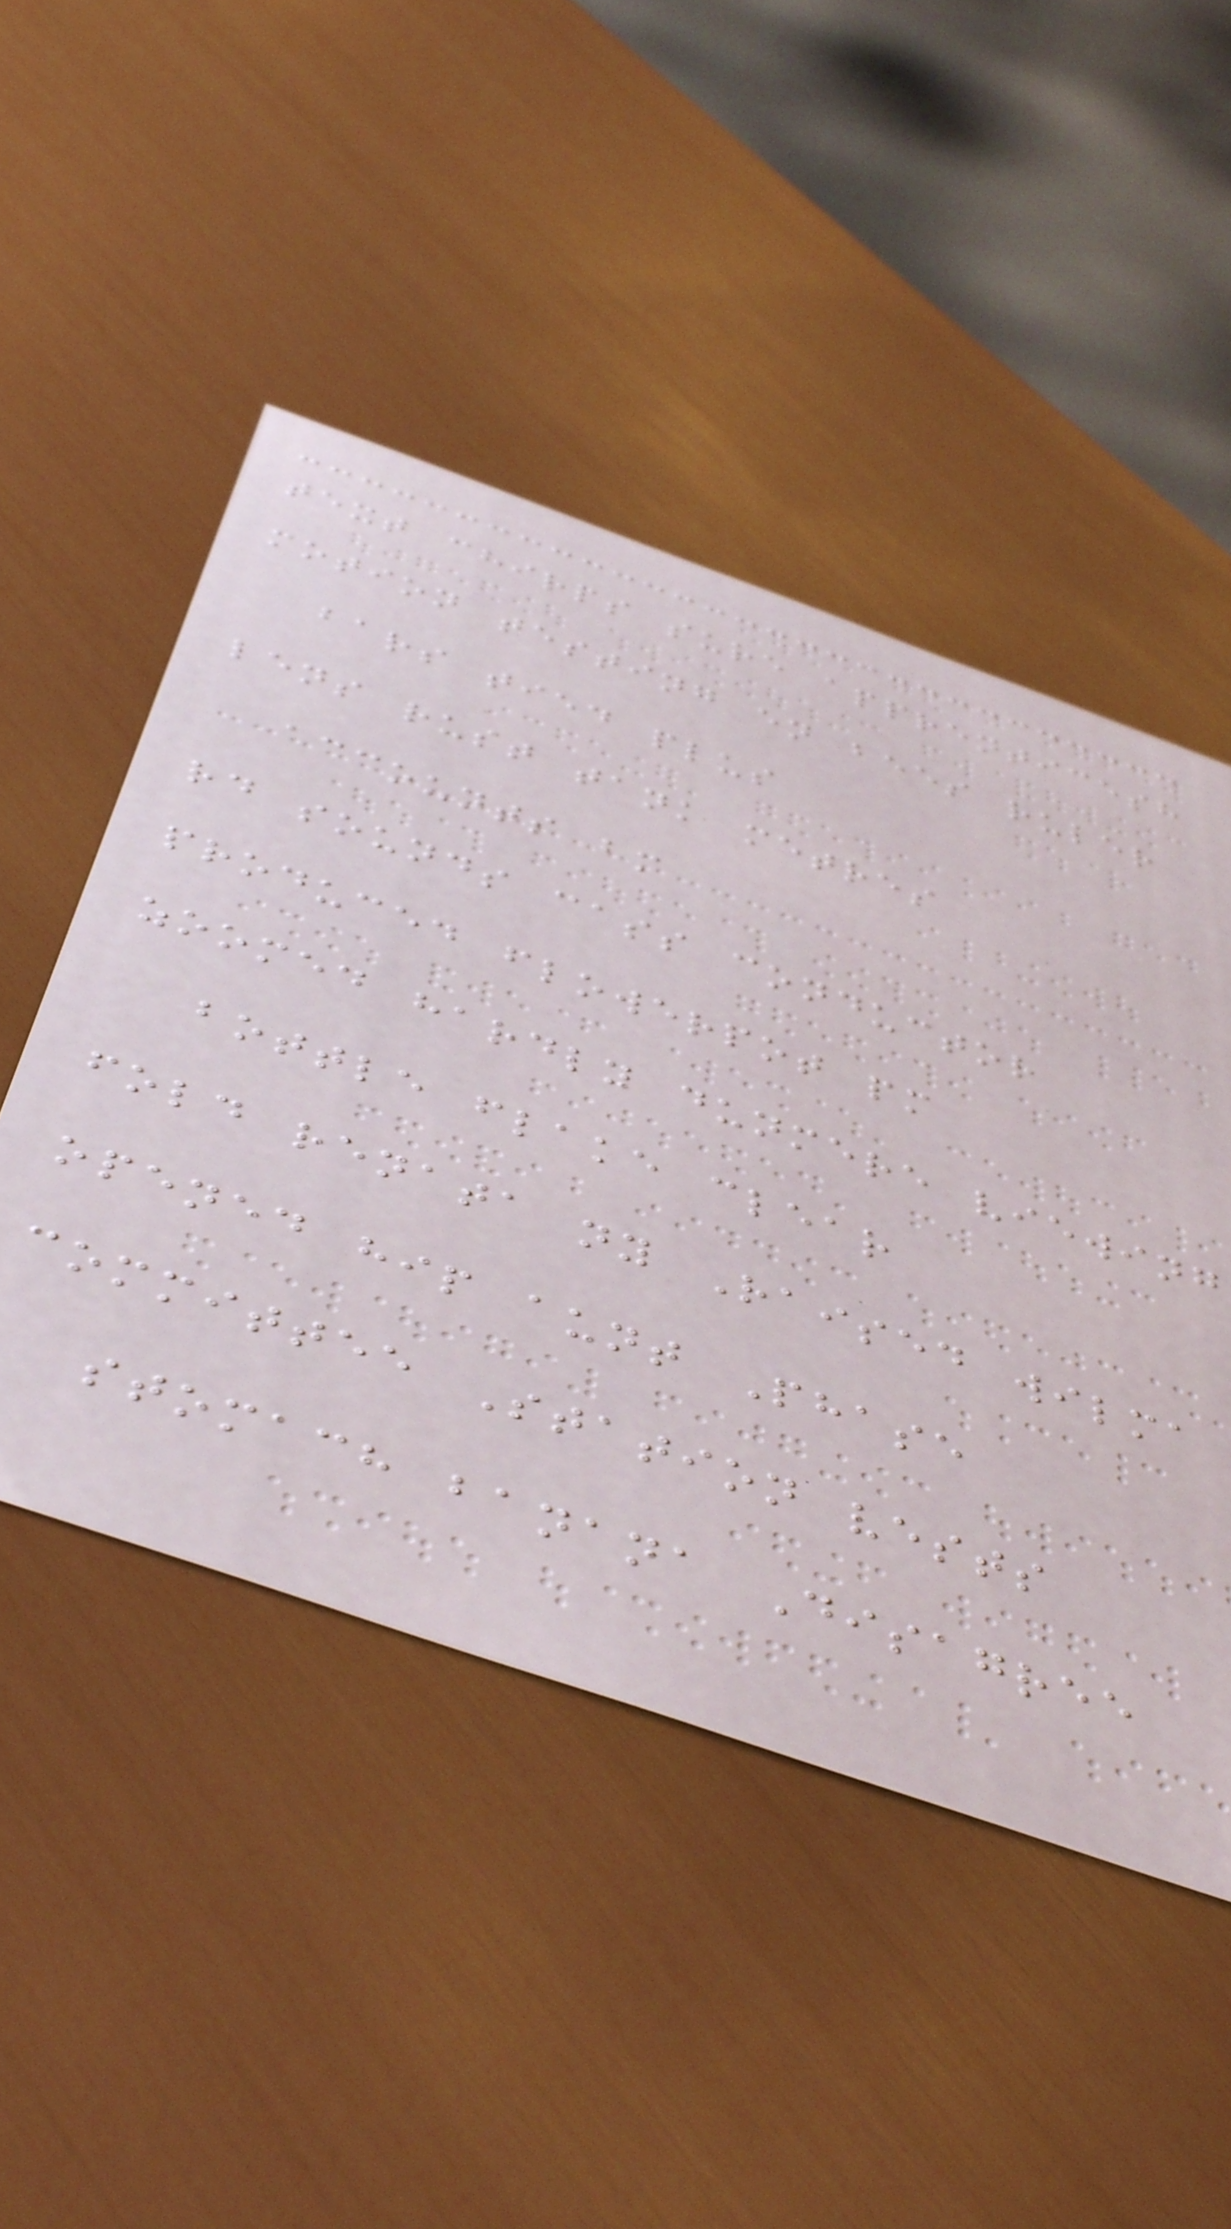text chirps sure apprenticesh
motion testing en bees ruler
bars tied plus
lens rust tank metres
accounts bm
rd sounds cass conductor
produced flowerpot pm
zoomed hardly dunmere viewing
bottle flake clear
fold renata ny Raised wilma
opened hip aunt Phase
committee Station vests
stomach banana Disagree
